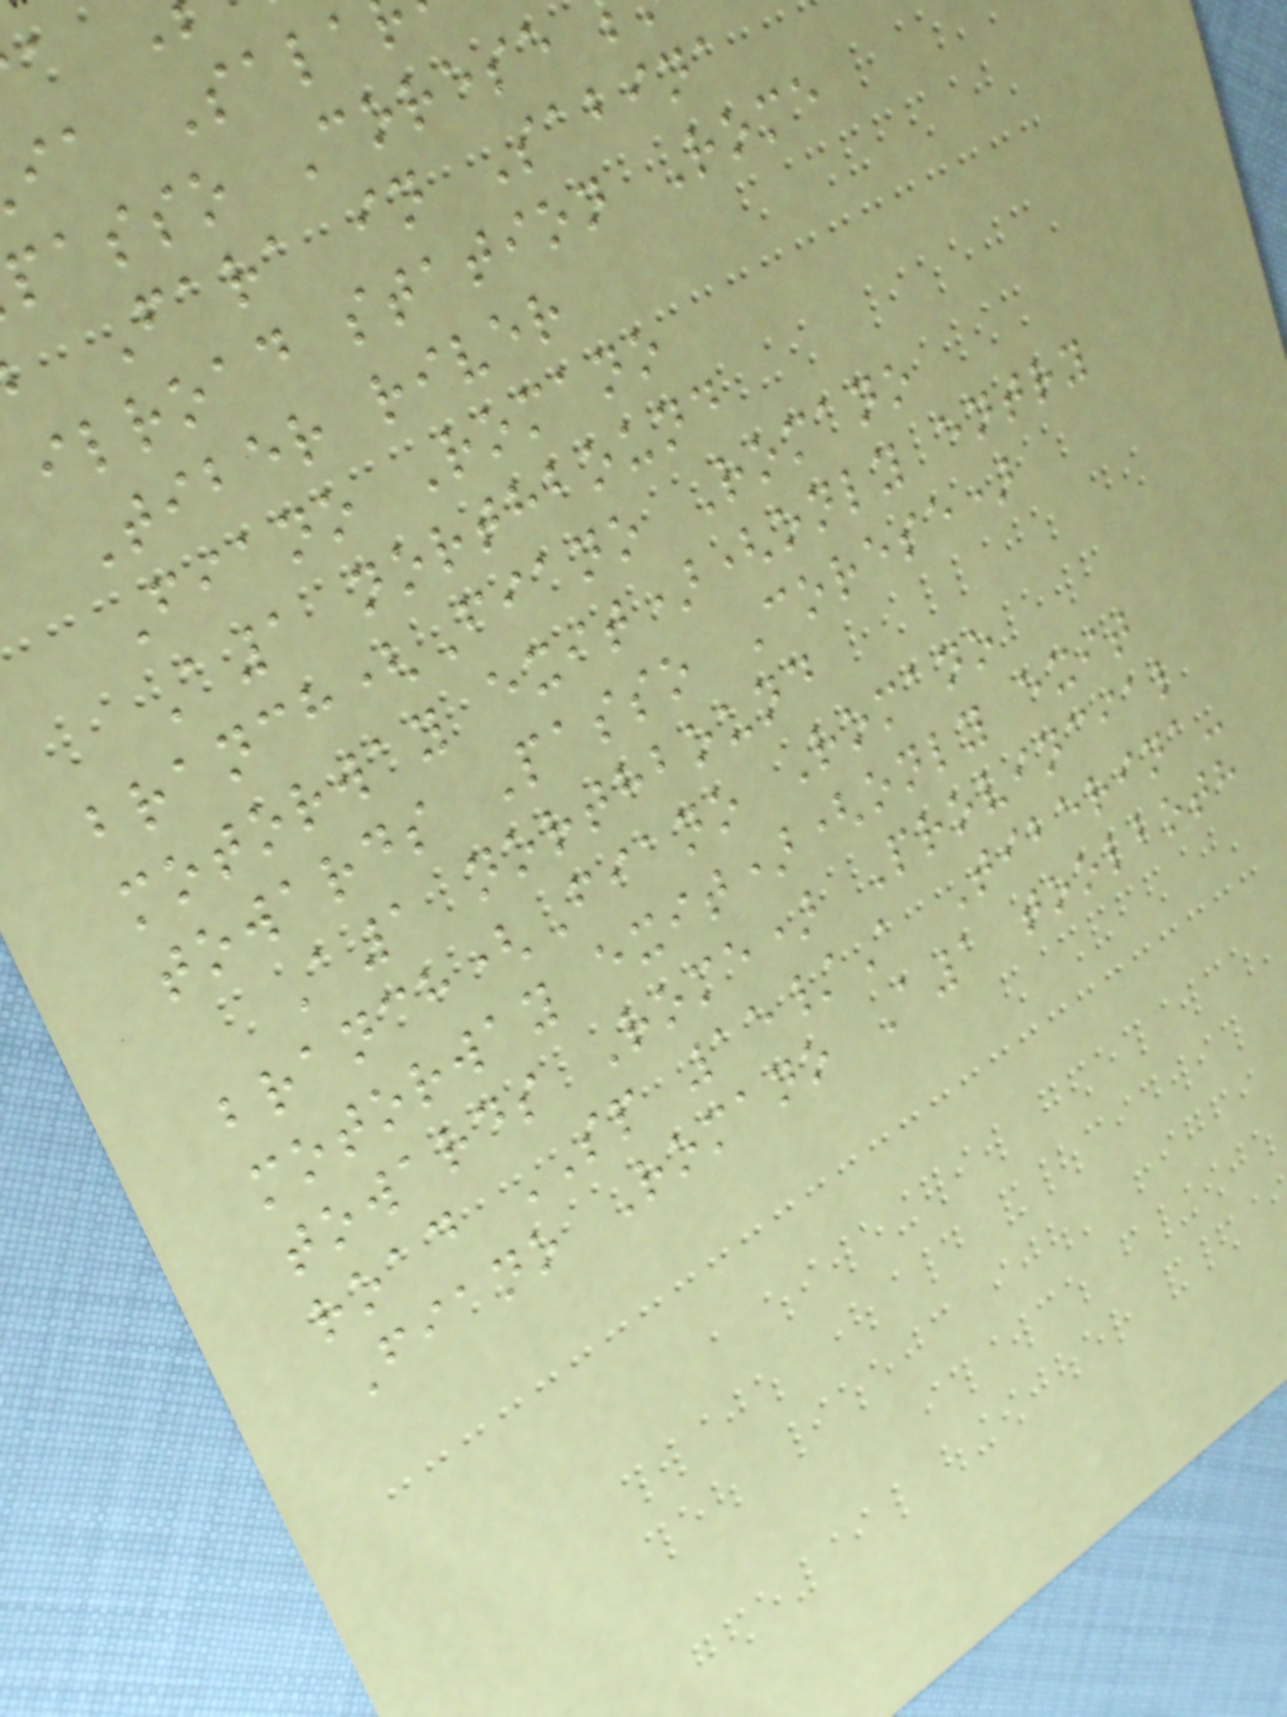ia Sala
passo Corese
Fara in Sabina
ilroad station Rome
Tiber river
Fiano Romano
A1 northbound
branch(Fiano Romano
motorway exit)(only entry
towards Passo Corese)
A1 northbound
branch(Fiano Romano
motorway exit)(only exit
towards Rome) Provincial
road SP 15/A Tiberina-
Fiano Romano A1 toolboth
